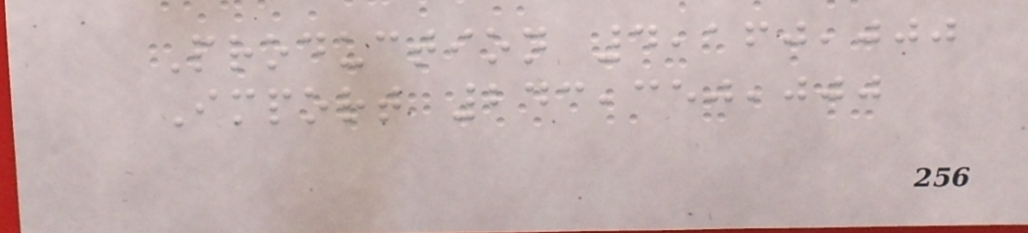Production 4,160,000
Import 243,350,000
